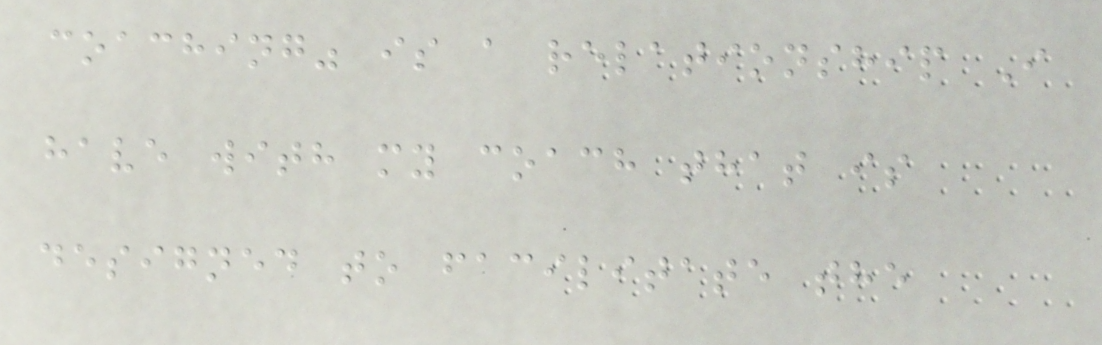coaching" is a relationship I
have with my coach that is
designed to facilitate the
